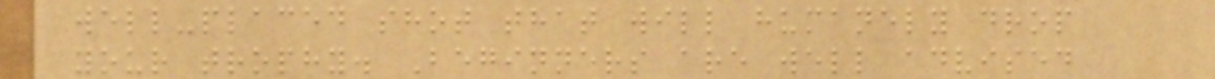well-placed shot that will humanely drop
your trophy. Beginners are well advised
